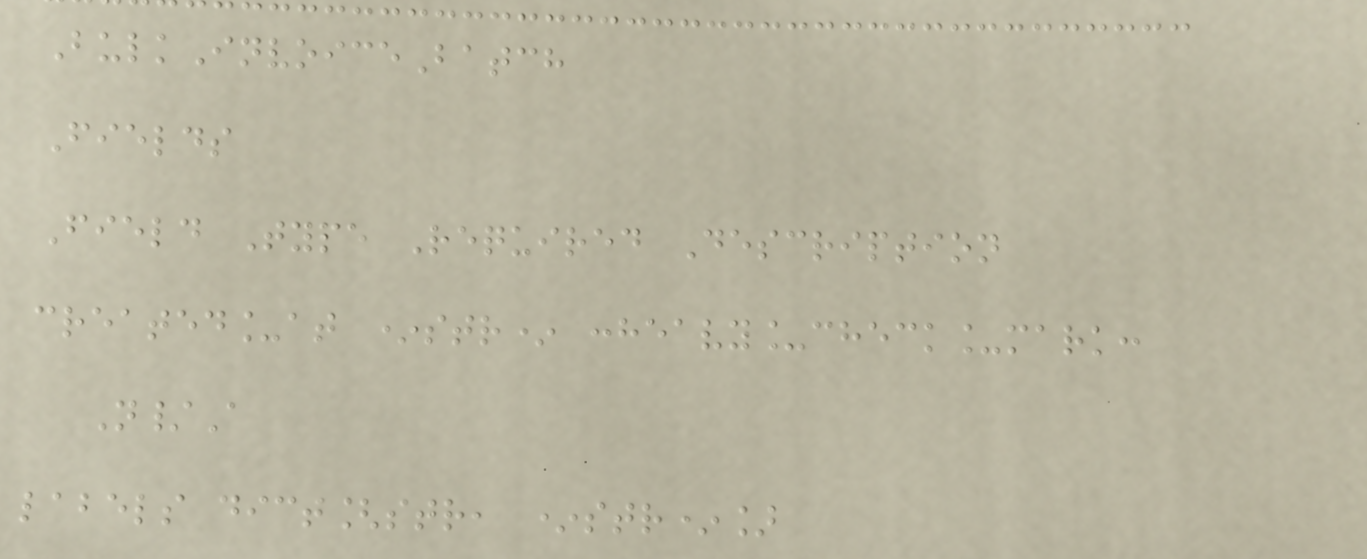BulkInvoiceBatch
Fields
Field Type Required Description
created_at *str* :heavy_check_mark:
N/A
labels dict[str, *str*]
